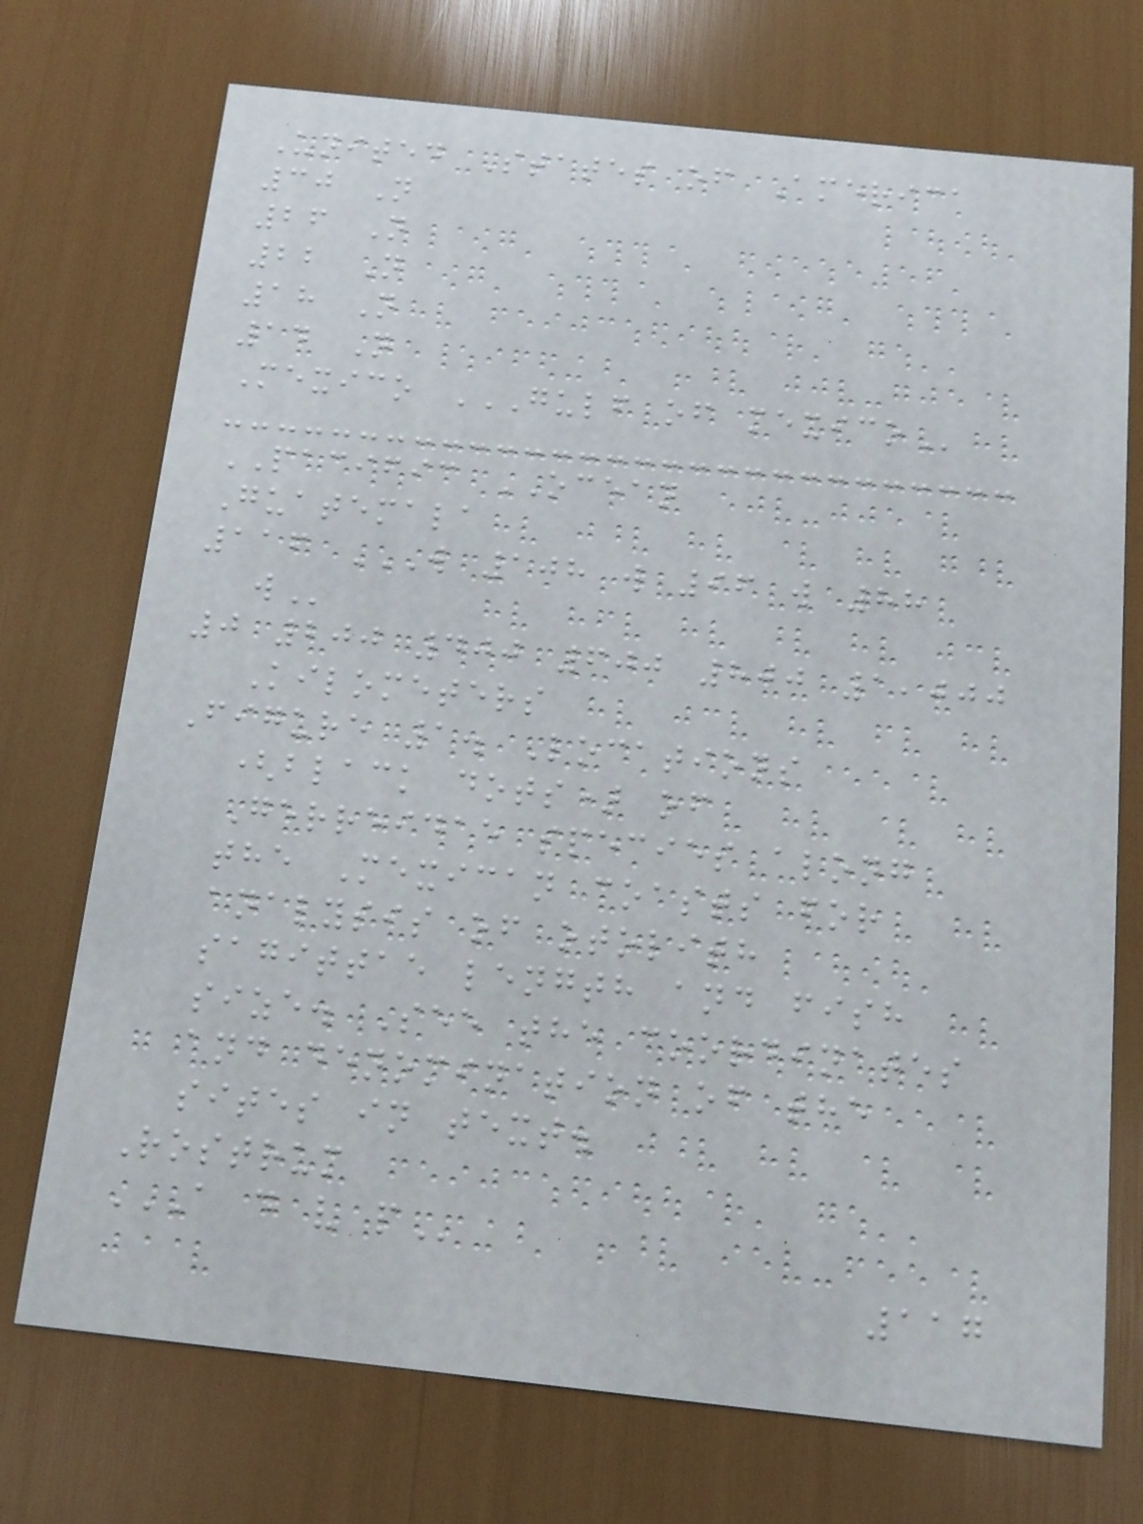United States of America
30 N
26 N
22 N
18 N
14 N
Mexico GULF OF MEXICO
PACIFIC OCEAN
Guatemala
116 W 108 W 96 W 88
W
0 200 400 600 800 1,000
Kilometers
Figure 1. Locations
(black dots) of
Gerreidae species along
the Mexican coasts for
analysis of otolith
sagittae length and fish
size. See the coordinates
and denomination of the
sites in text.
Rostrum
A D V P
117
